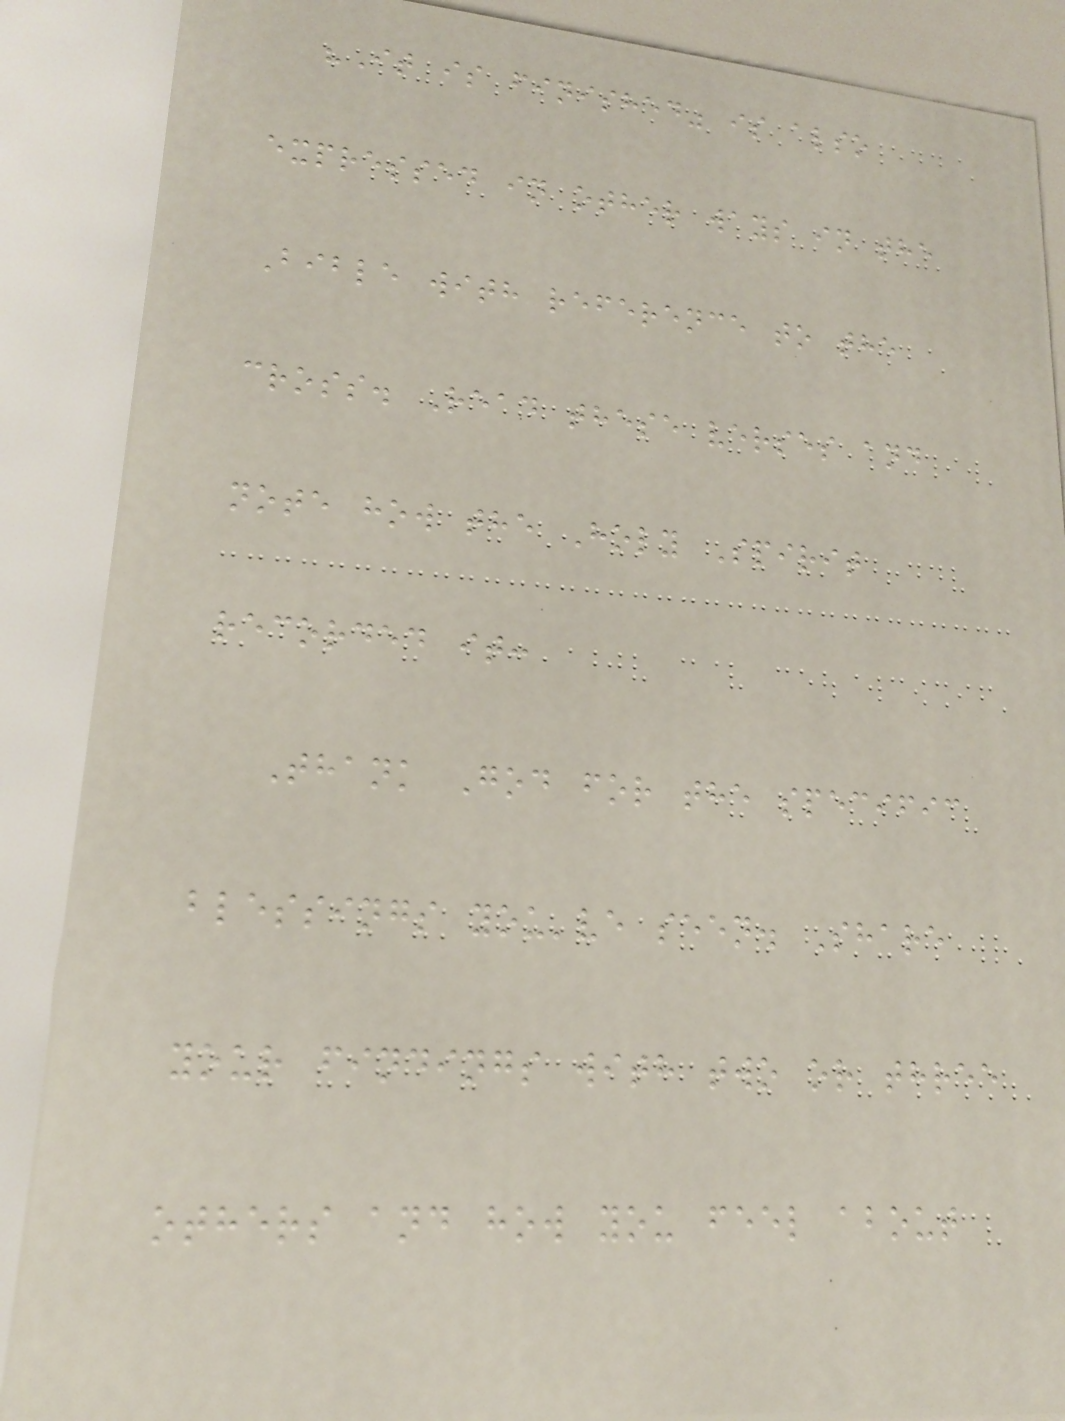"It is finished" is also
expressed in other ways in the
Bible with reference to the
cross. Read these verses and
note how the Holy Spirit
recorded it:
Thank God for the specific
blessings you've seen. Share
your findings with two or three
others and how you feel about
